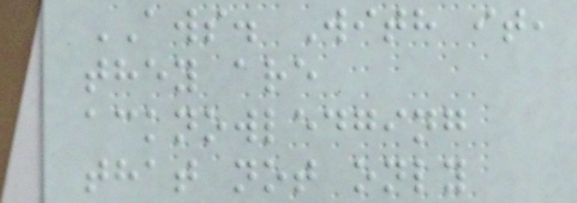AWS. With it,
they are
acknowledging
that not only
